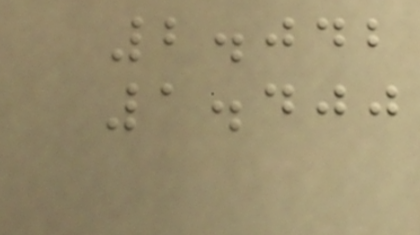2.042
1.400
